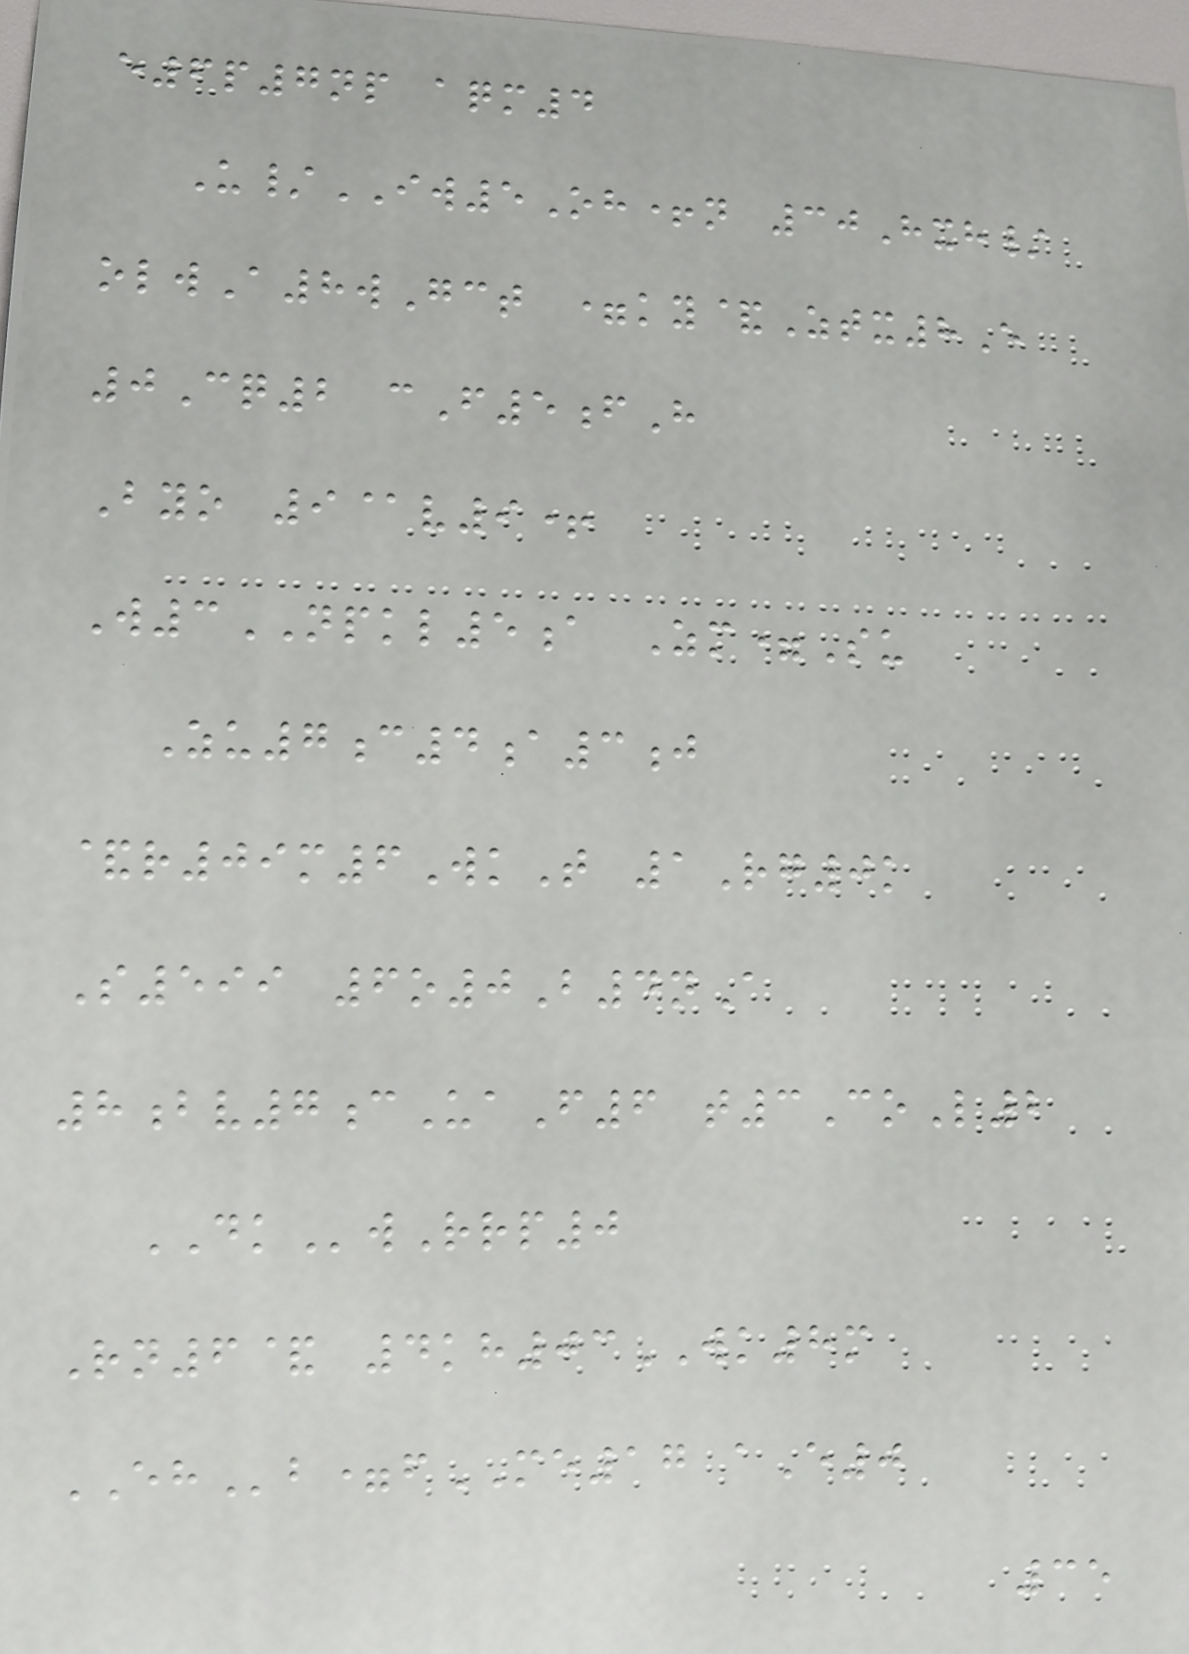e6p7np aqm4
U/IW5Oh+n 30Hxh/
olwA8wGct =ky&Ztx8E
0Cq2 cF5fH
Byo 9@v9+
W3NPKL5a Zm=Su
Zu7c4a3j
&r09m6WkT 1Rg0k
S599 6o0B4nA
8bv7cUaF6 t3CoL2
DKwRrp0
Rn6& 4kh03WK8m
EHb=fME17 aE0
35
